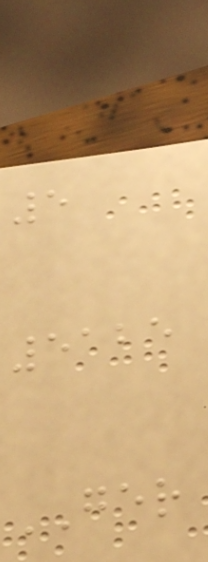5
5125
GER
